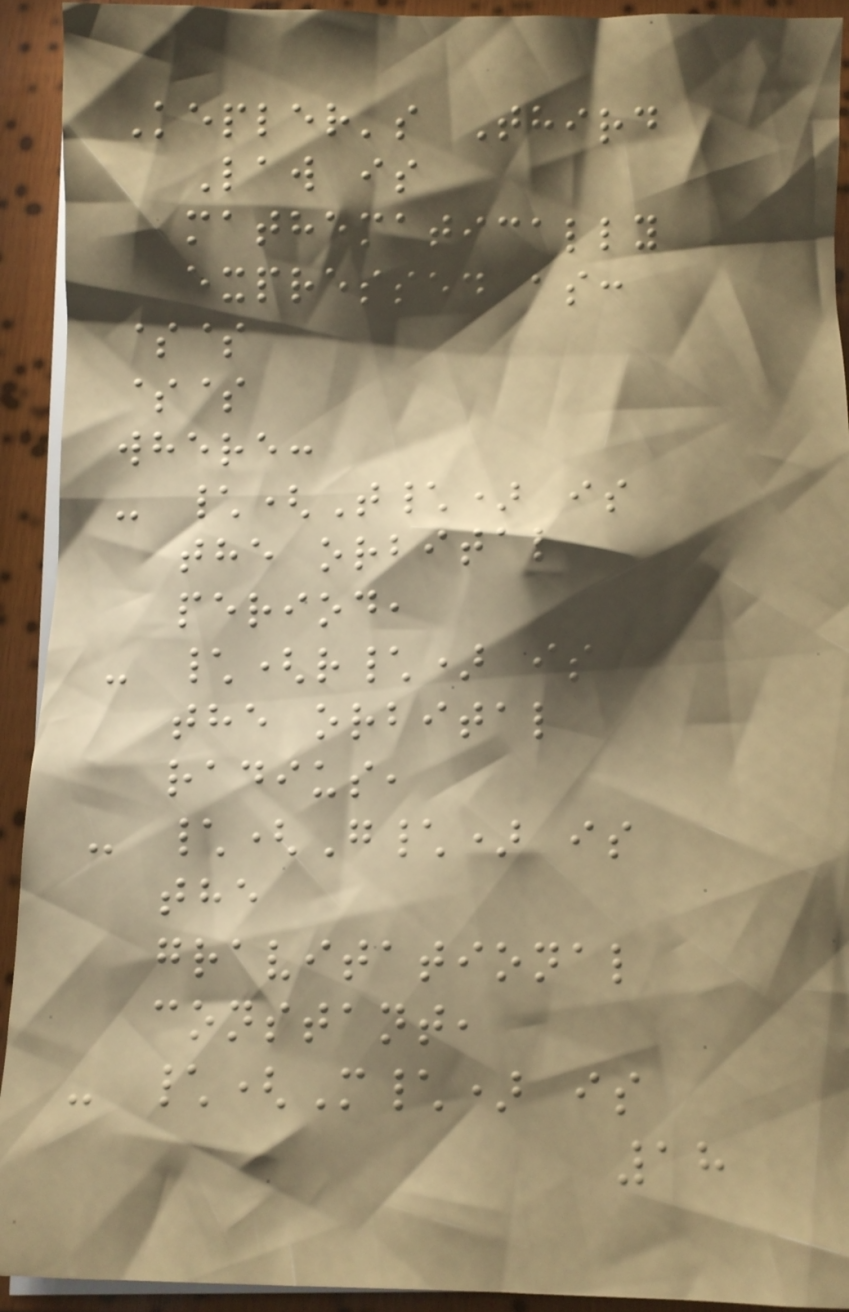Kepler's Third
Law is
mathematically
expressed as:
$$
$$
where:
- \(T\) is
the orbital
period,
- \(r\) is
the orbital
radius,
- \(G\) is
the
gravitational
constant,
- \(M\) is
18
